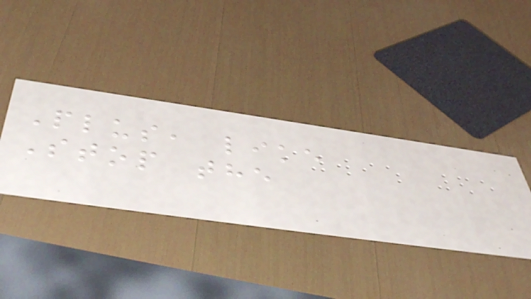Plus, like
Stop the
